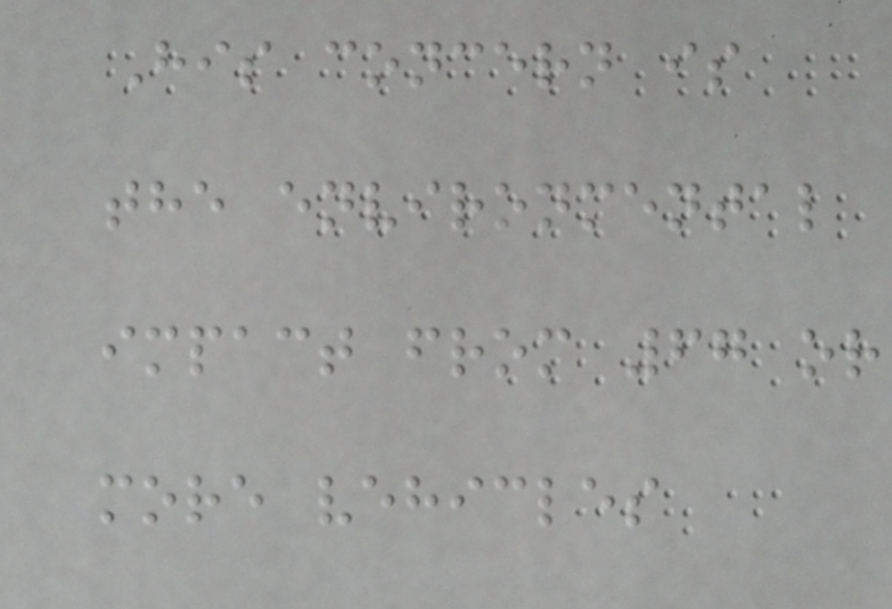His concern is
the environmental
impact from 67 or
more vehicles
